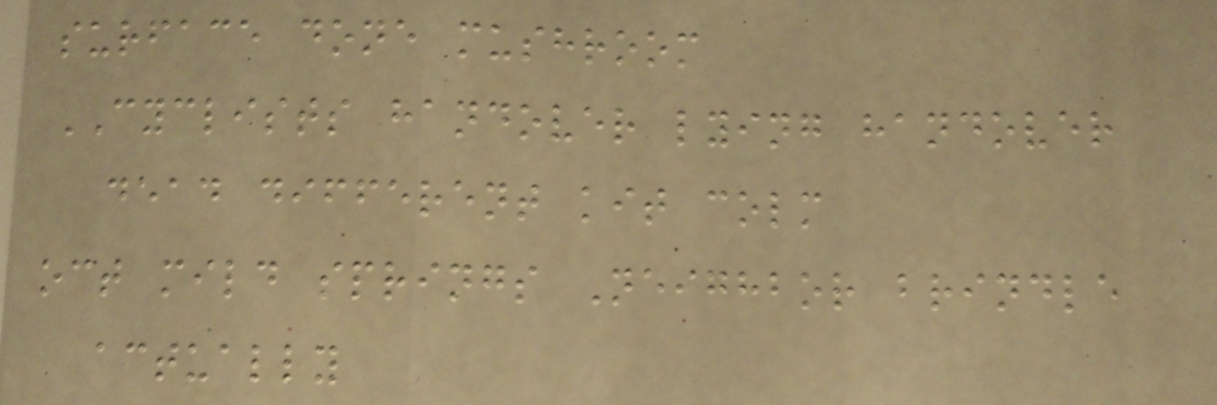surface done mushroom
CYCLISTS handover lying handover
dead different kit colm
oct mild springs Neighbor brindle
actually
